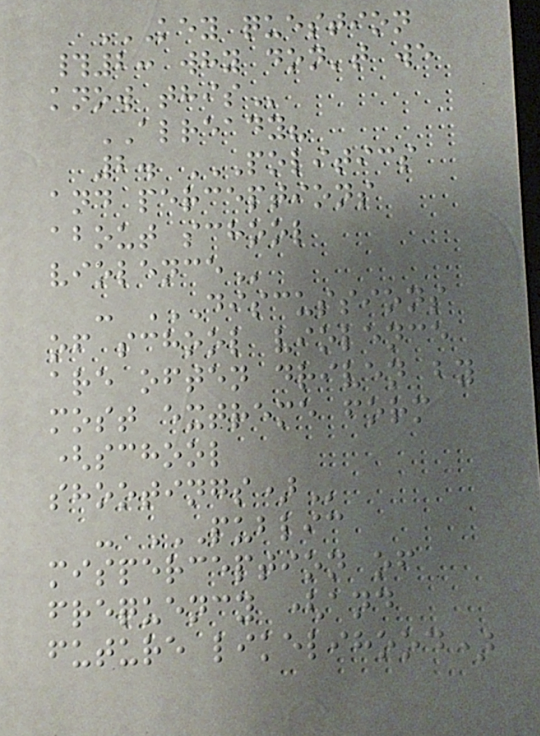KEY QUESTION
#2: WHY DON'T WE
KNOW THIS
ALREADY?
2. POLITICS
AND PERCEPTIONS
ABOUT SCHOOL
VIOLENCE
- DISCUSSIONS
OF SCHOOL VIOLENCE
ARE OFTEN DRIVEN BY
MOST EXTREME FORM
(SCHOOL
SHOOTINGS)
- PUBLIC
MISPERCEPTION OF
FREQUENCY (AND
FUTURE LIKELIHOOD)
